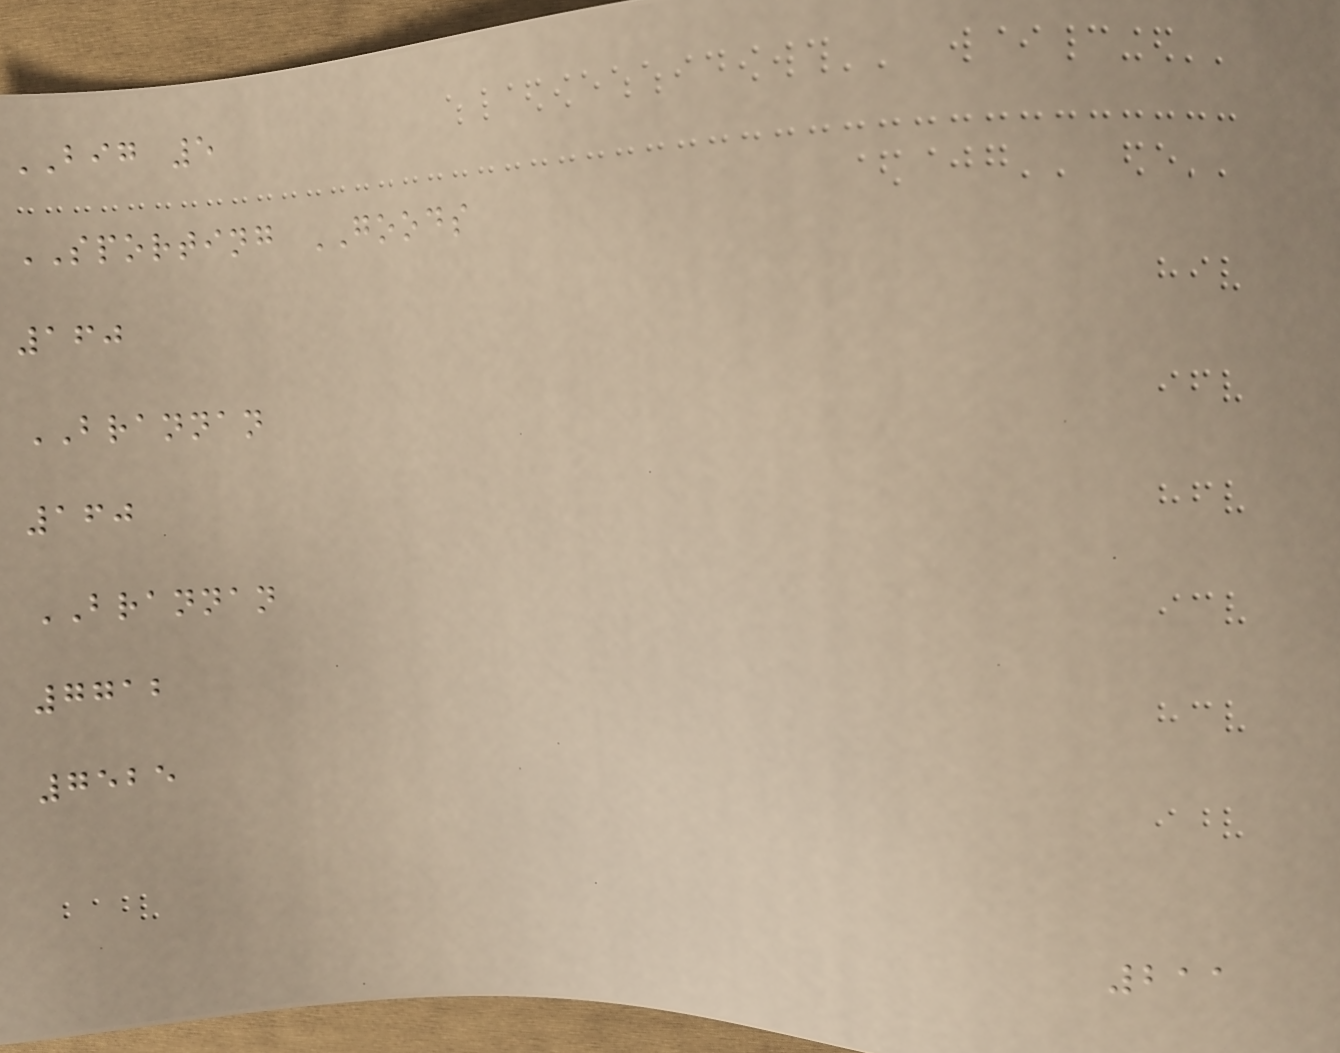BIG 5
SPORTING GOODS
160
BRANNAN
160
BRANNAN
7712
7525
211
